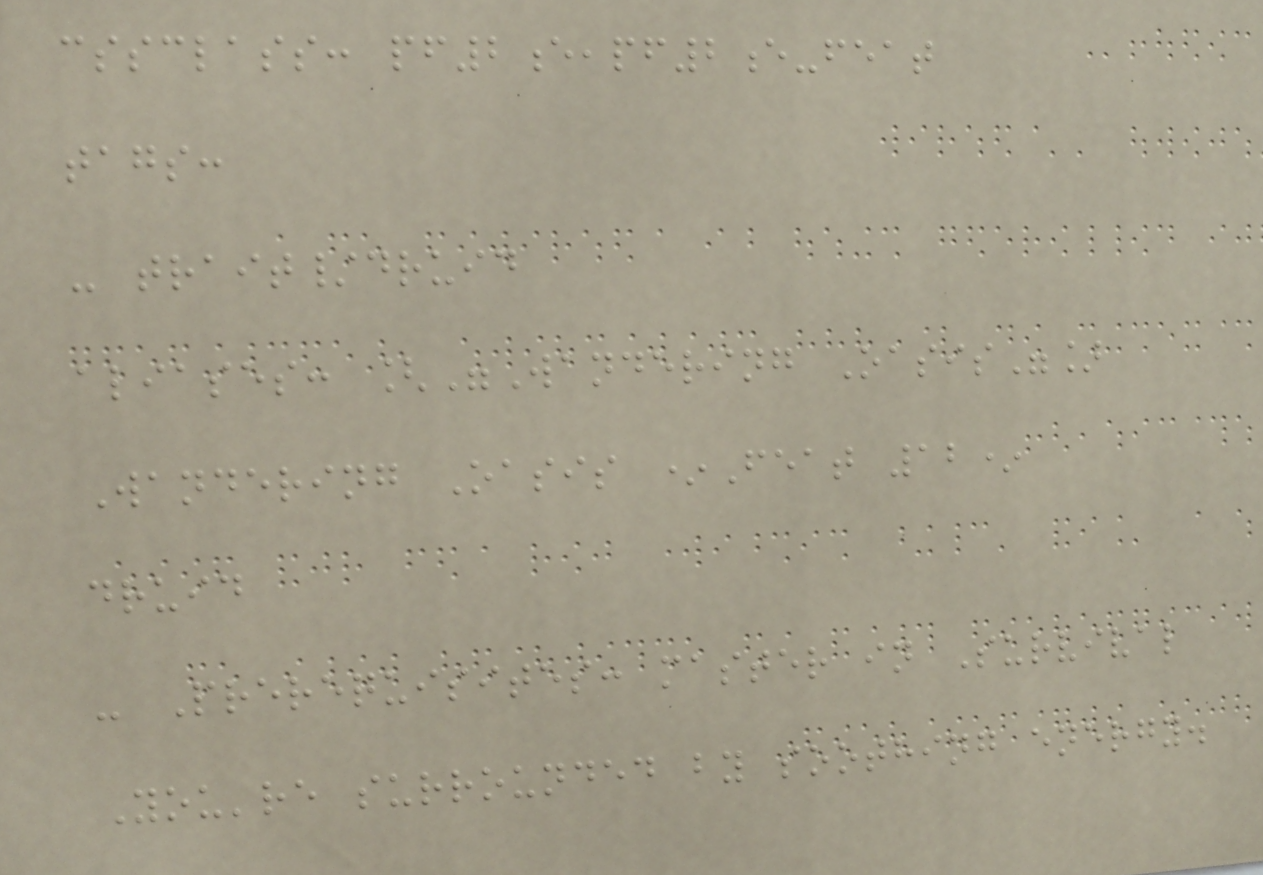cssclass: pf2e,pf2e-feat
tags:
- trait/druid
aliases: ["Wandering Oasis"]
Wandering Oasis *Feat 12*
druid
- Prerequisites: master in Survival
You're surrounded by soothing energy.
